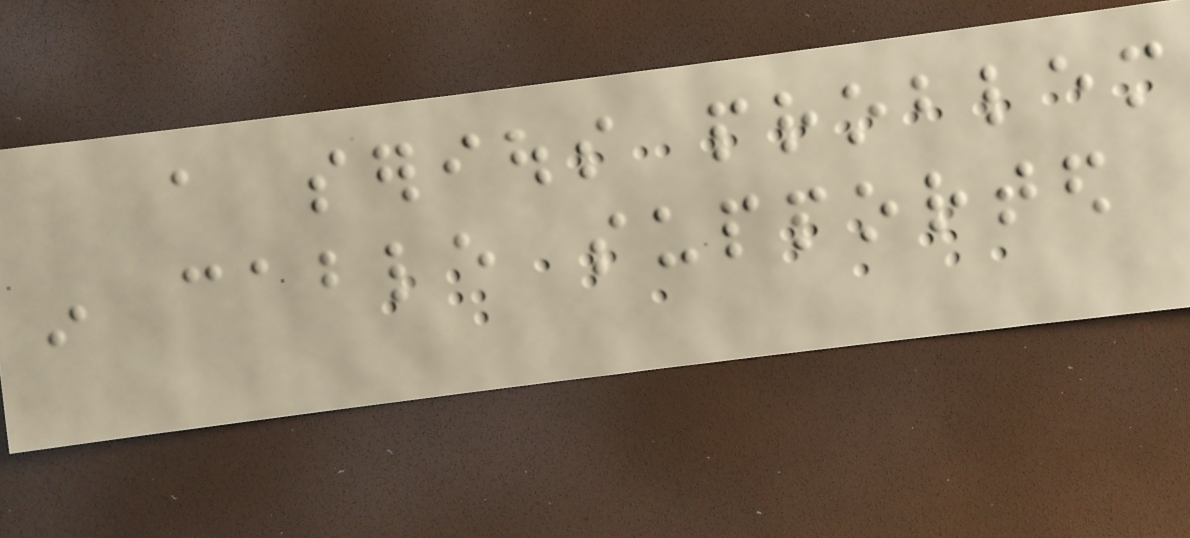a serious problem
in cable supported
